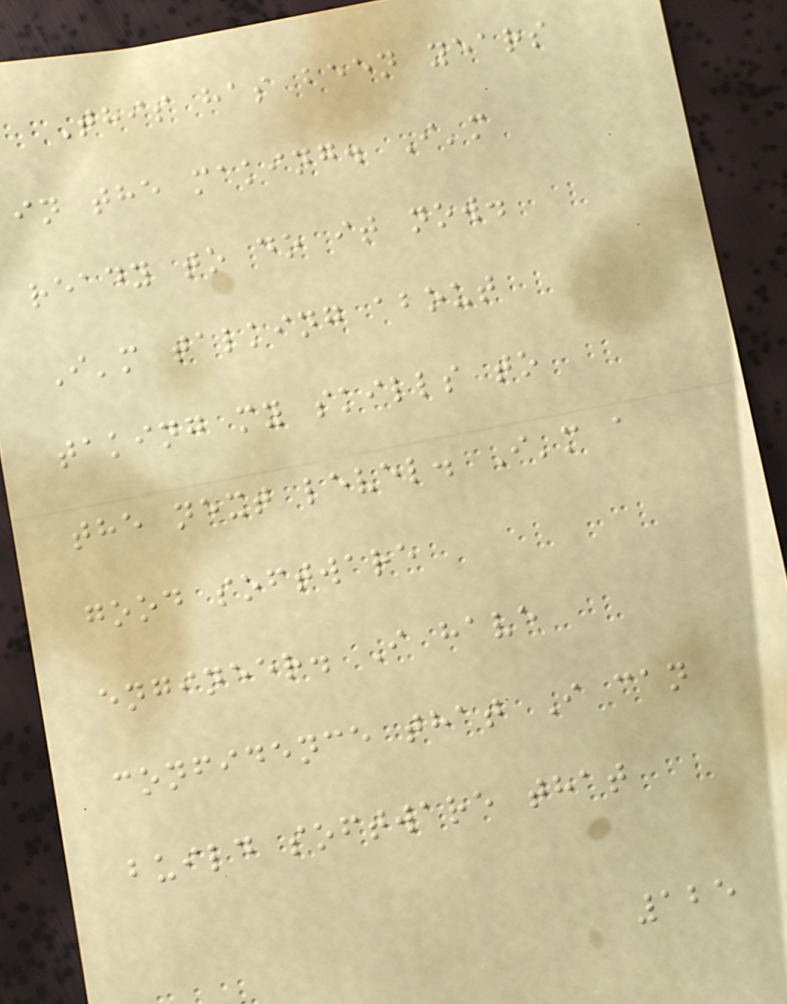This has been years
in the making. I'm
ready to do it now.
I'm talking about
taking my skills to
the next level. I'm a
good software
engineer. I have
confidence that I can
build software that
125
